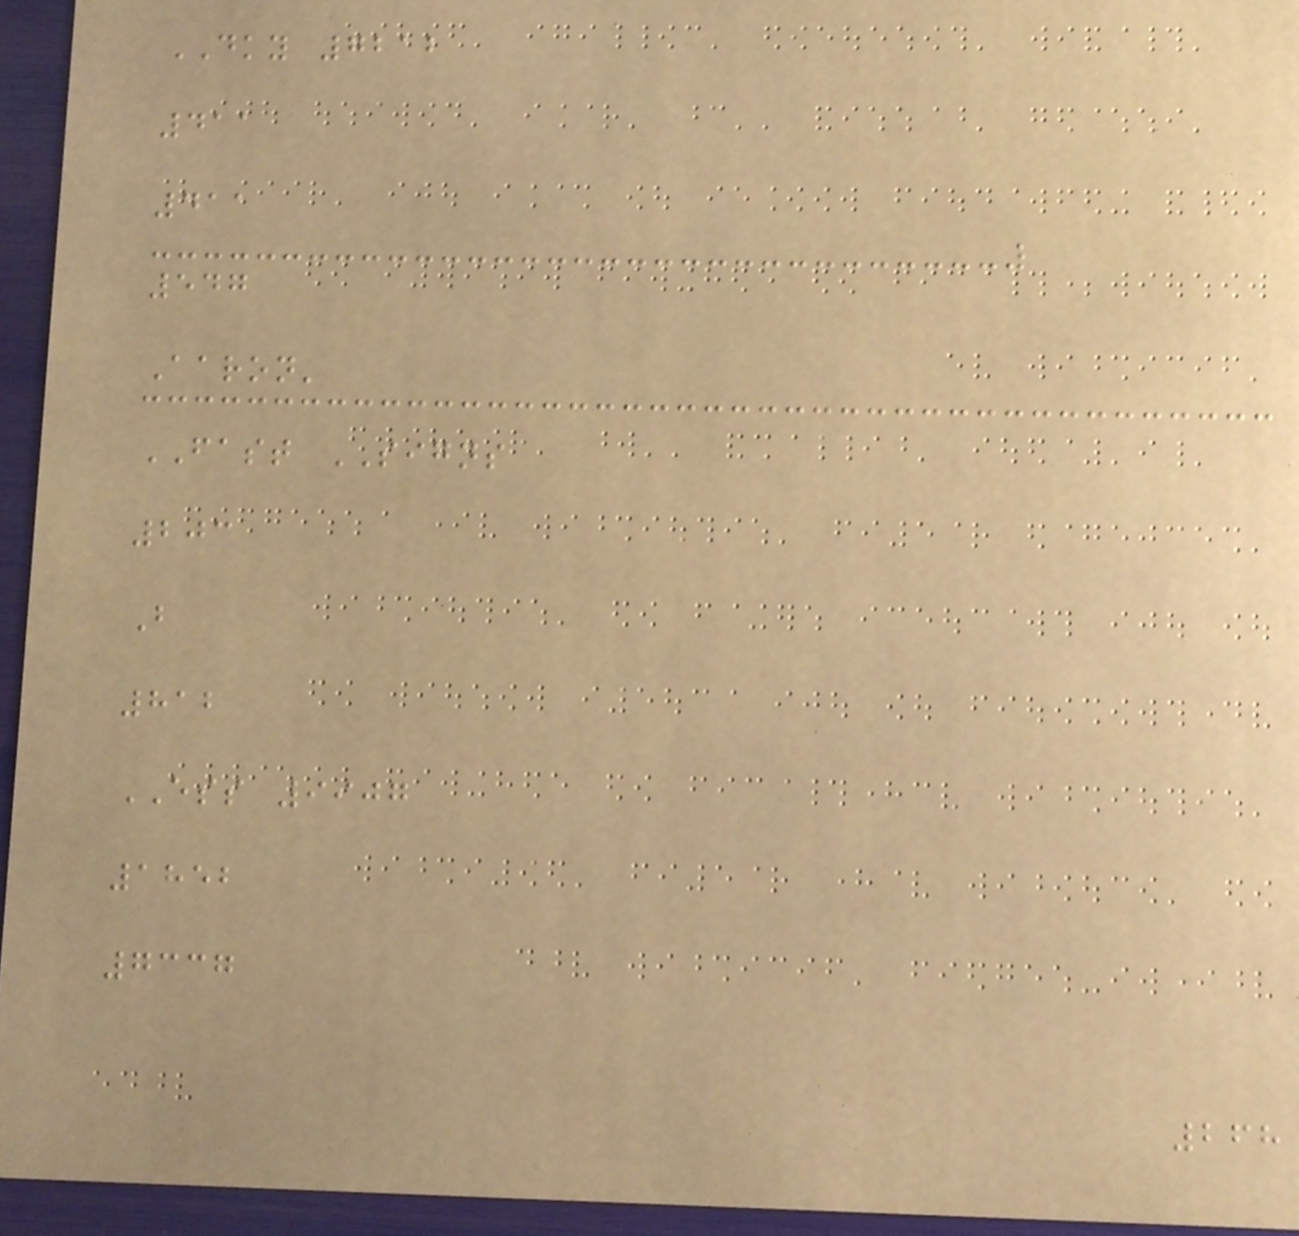DKY 7212
411
411
547
Aaron'
FAST SIGNS
203
B
812
ESS 9907
1852
7337
268
